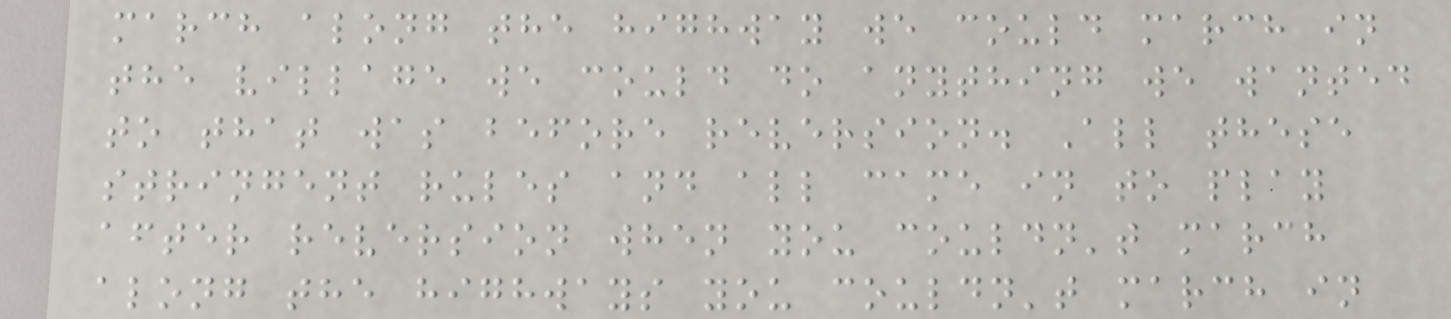march along the highway we could march in
the village we could do anything we wanted
to that was before reversion. All these
stringent rules and all came in to play
after reversion when you couldn't march
along the highways you couldn't march in
